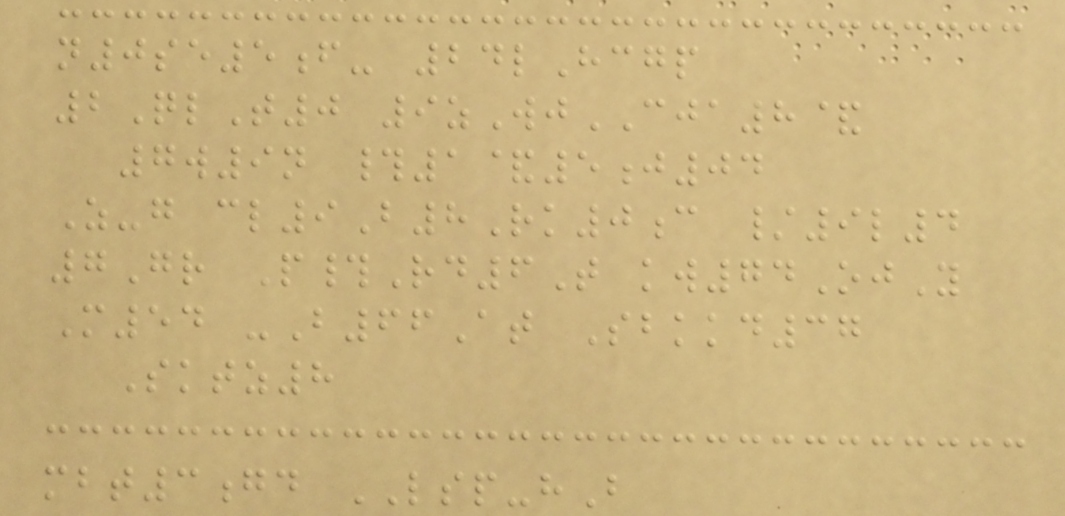n0se5f- 24lHcgp
2QlT0 9zWjCJA8&
7w9n #1&5j04
Z-g cl9B8Rk0c /9l4
7Gr P#Rd6T kw74OjY
M54 -B66At Sbkkd37
Sktz8
mbt3gd LSP-hB
